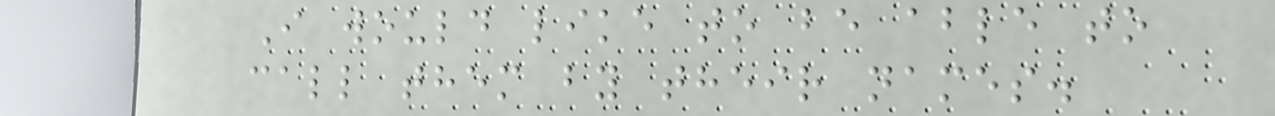I would like to be able to
call them by their names.
